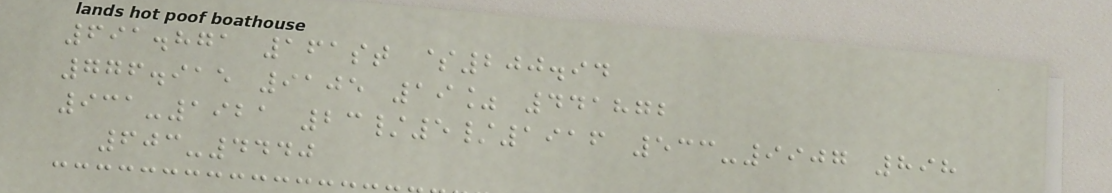691.871 161st $200.94
776.915 9105 19% 441872
931-1921 23/5/1916 533-9907 898
603-4440
